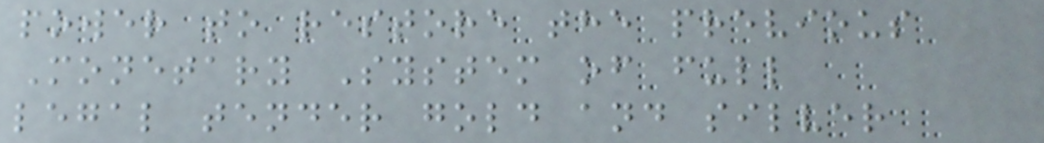power to restore the previous
Monetary System of full
legal tender gold and silver
